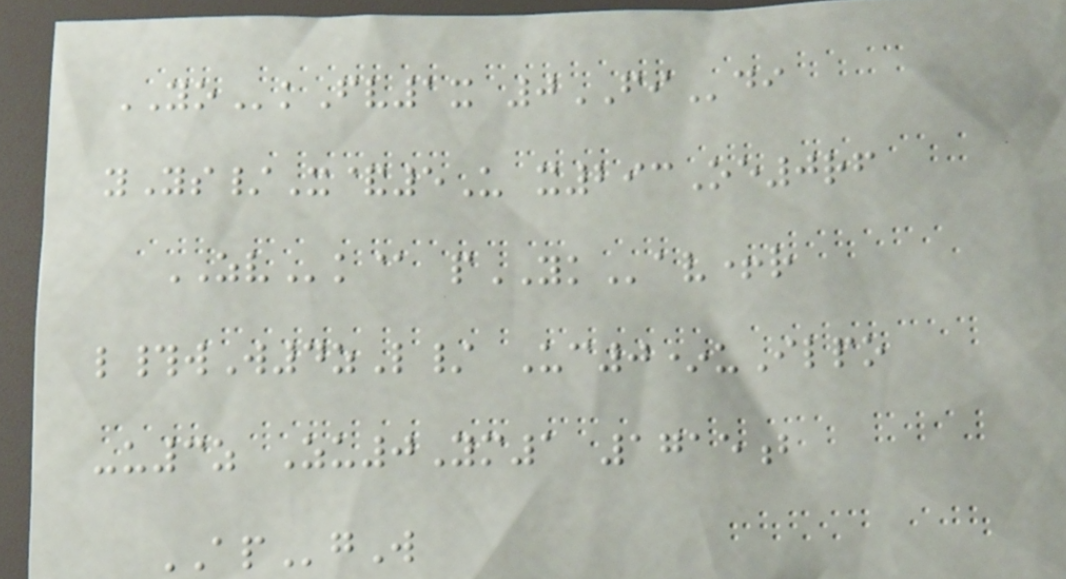YOkFv1x 0FIdi
yYs/X&5U x293Oe0rf
ZVk@ pYKav+r
l#wW4zL/ Uc0*uIlpo
-u3z Zu0Ym1 1715b
APgW
